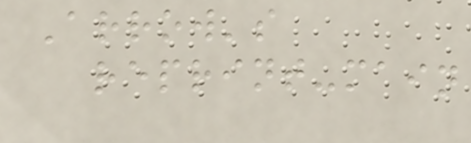Arrow's
reprint-main
